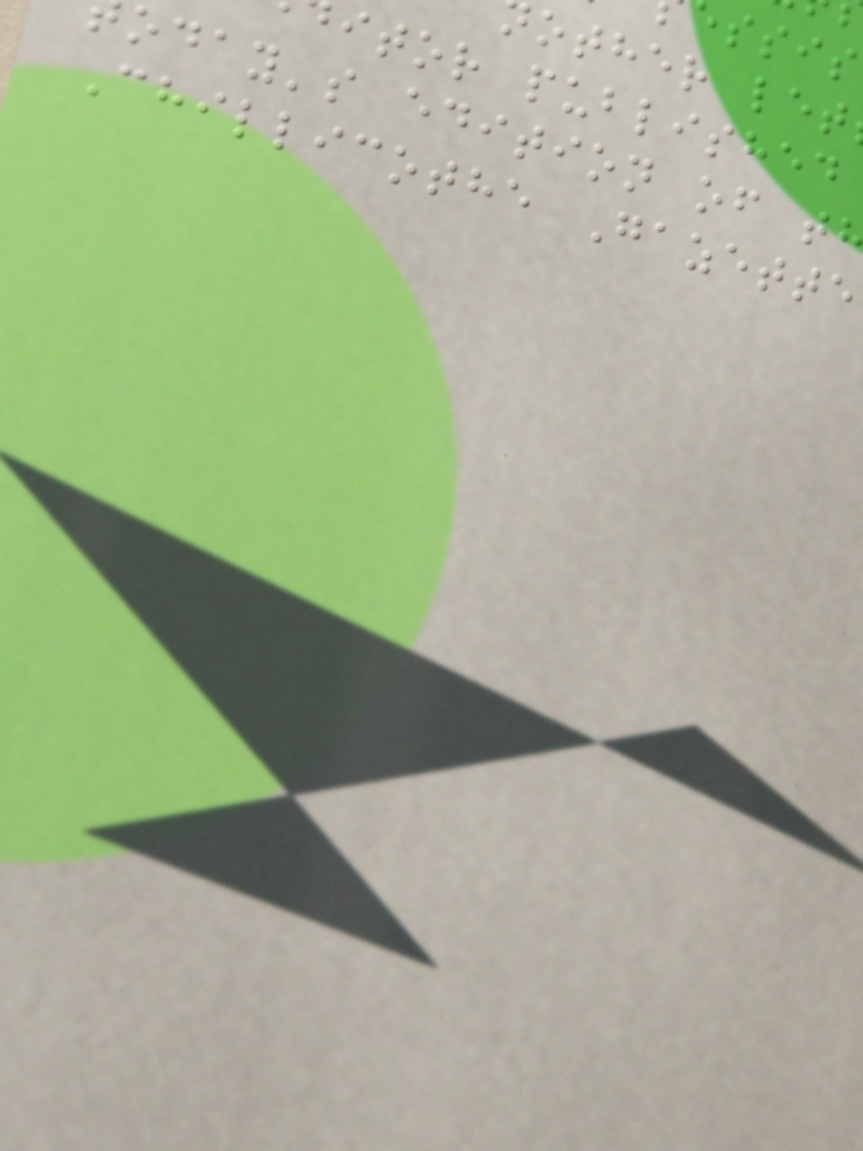other let
itor published
oday's edition of t
Chillicothe Gazette
